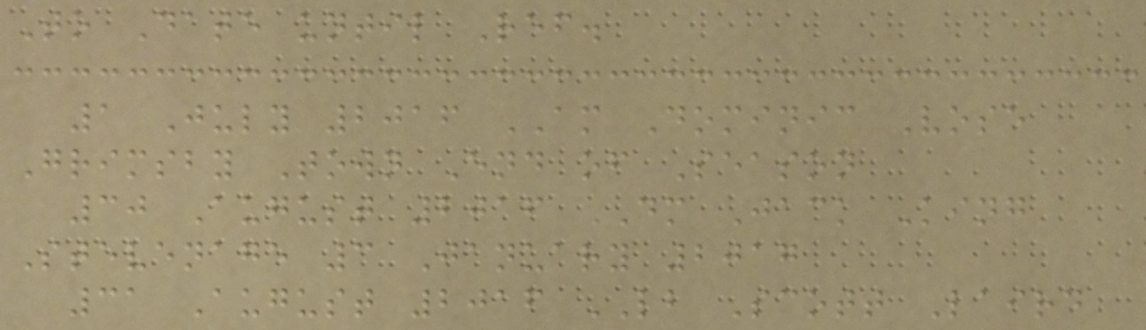To Date until Ref.
1 July 2016 AM Dominic Vose
Grimsby Town End of Season
30 August 2016 DM Jack King
Stevenage 3 January 2017
31 August 2016 LB Scott Laird
